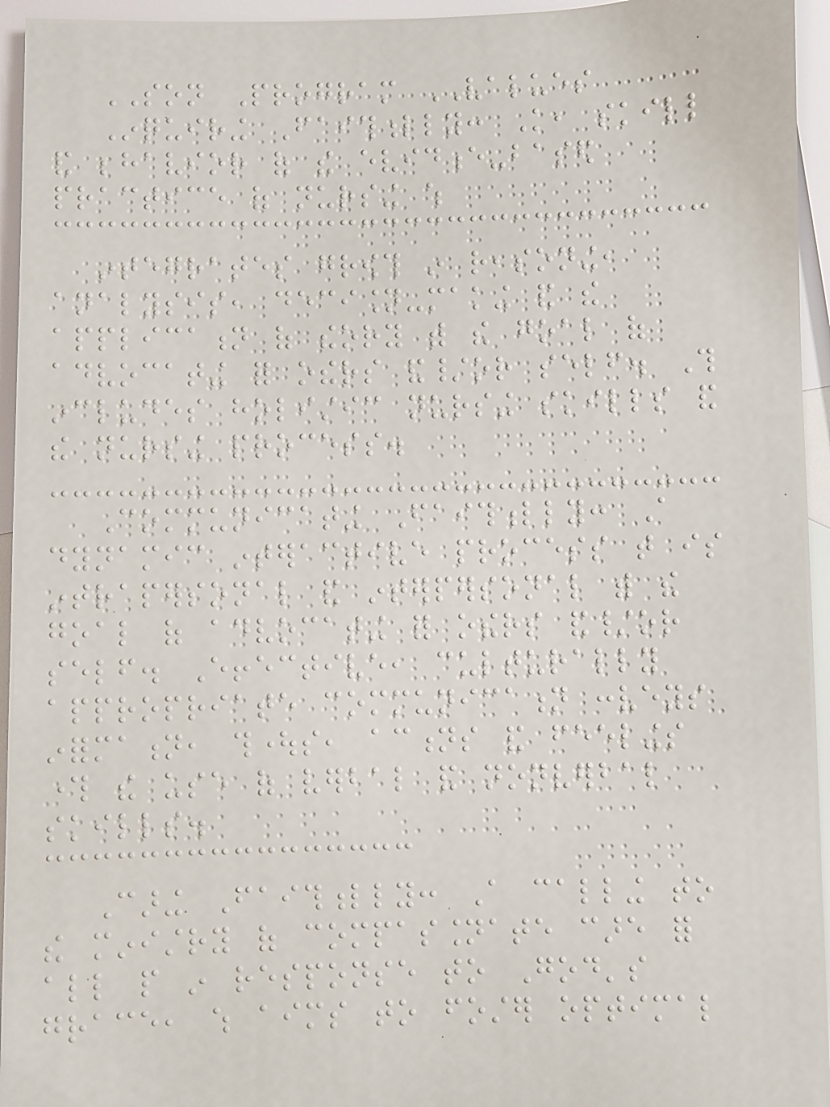SON Program VALUES
Inquiring Faithfully: Knowledge, skill
and behavior of the evidence-based
practice of nursing which
integrates growth in reasoning,
analysis, decision-making and the
application of theory with the goal of
advocating for others and/or self. This
includes holistic nursing skills and
the nursing process.
Communicating Faithfully: A
dynamic interactive process that is
intrapersonal and interpersonal with the
goal of advocating for others and/or
self. Effective, culturally
appropriate communication conveys
information, thoughts, actions and feelings
through the use of verbal and nonverbal
skills.
Caring Faithfully: A calling to
the ministry of compassionate care for
all people in response to God's
grace, which aims to foster optimal
